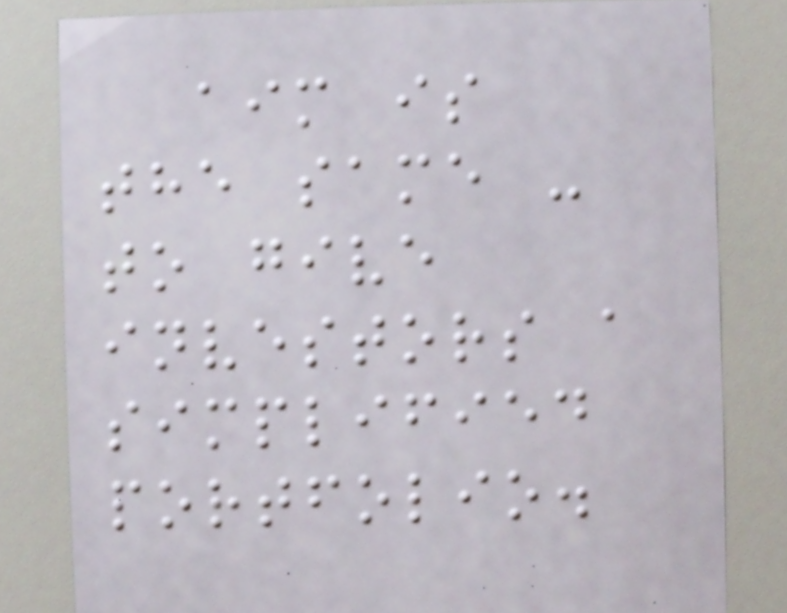aim is
the same -
to give
investors a
simplified
portfolio.
